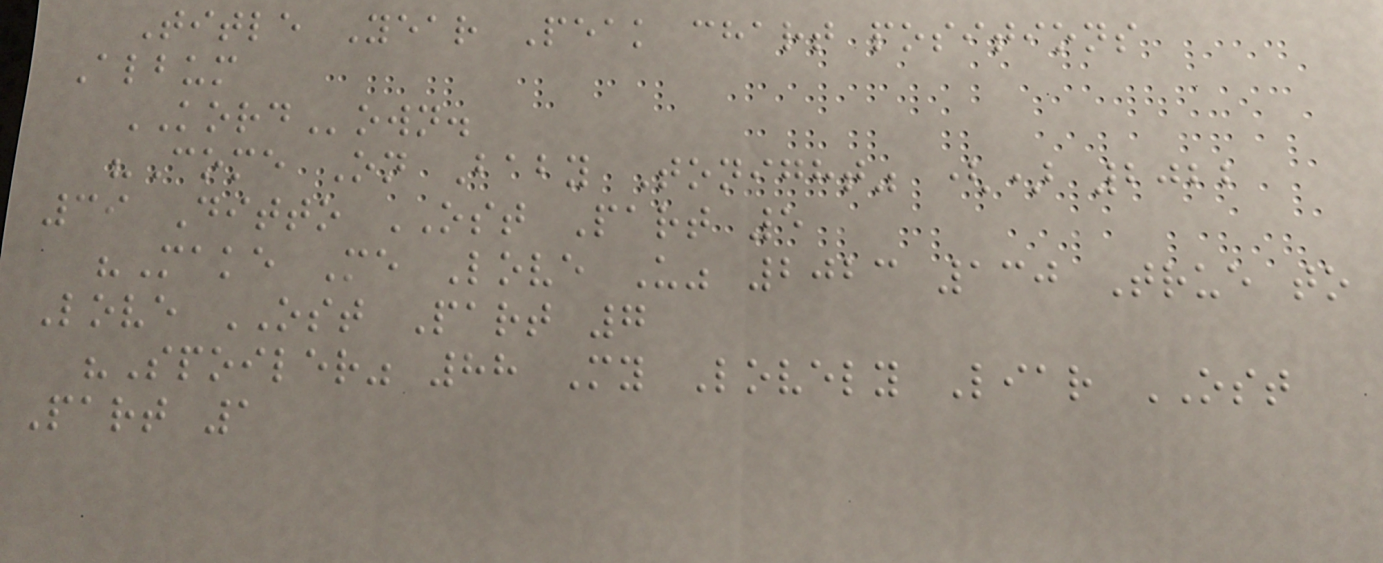Title Year Peak chart positions
Album
KORDown.
"Come On Baby Tonight" () 2022
39 Ditto OST Part 5
"Make Me Love U" 2023 130 True to
Love OST Part 7
"Spoiler" 88 My Lovely Liar OST
Part 1
